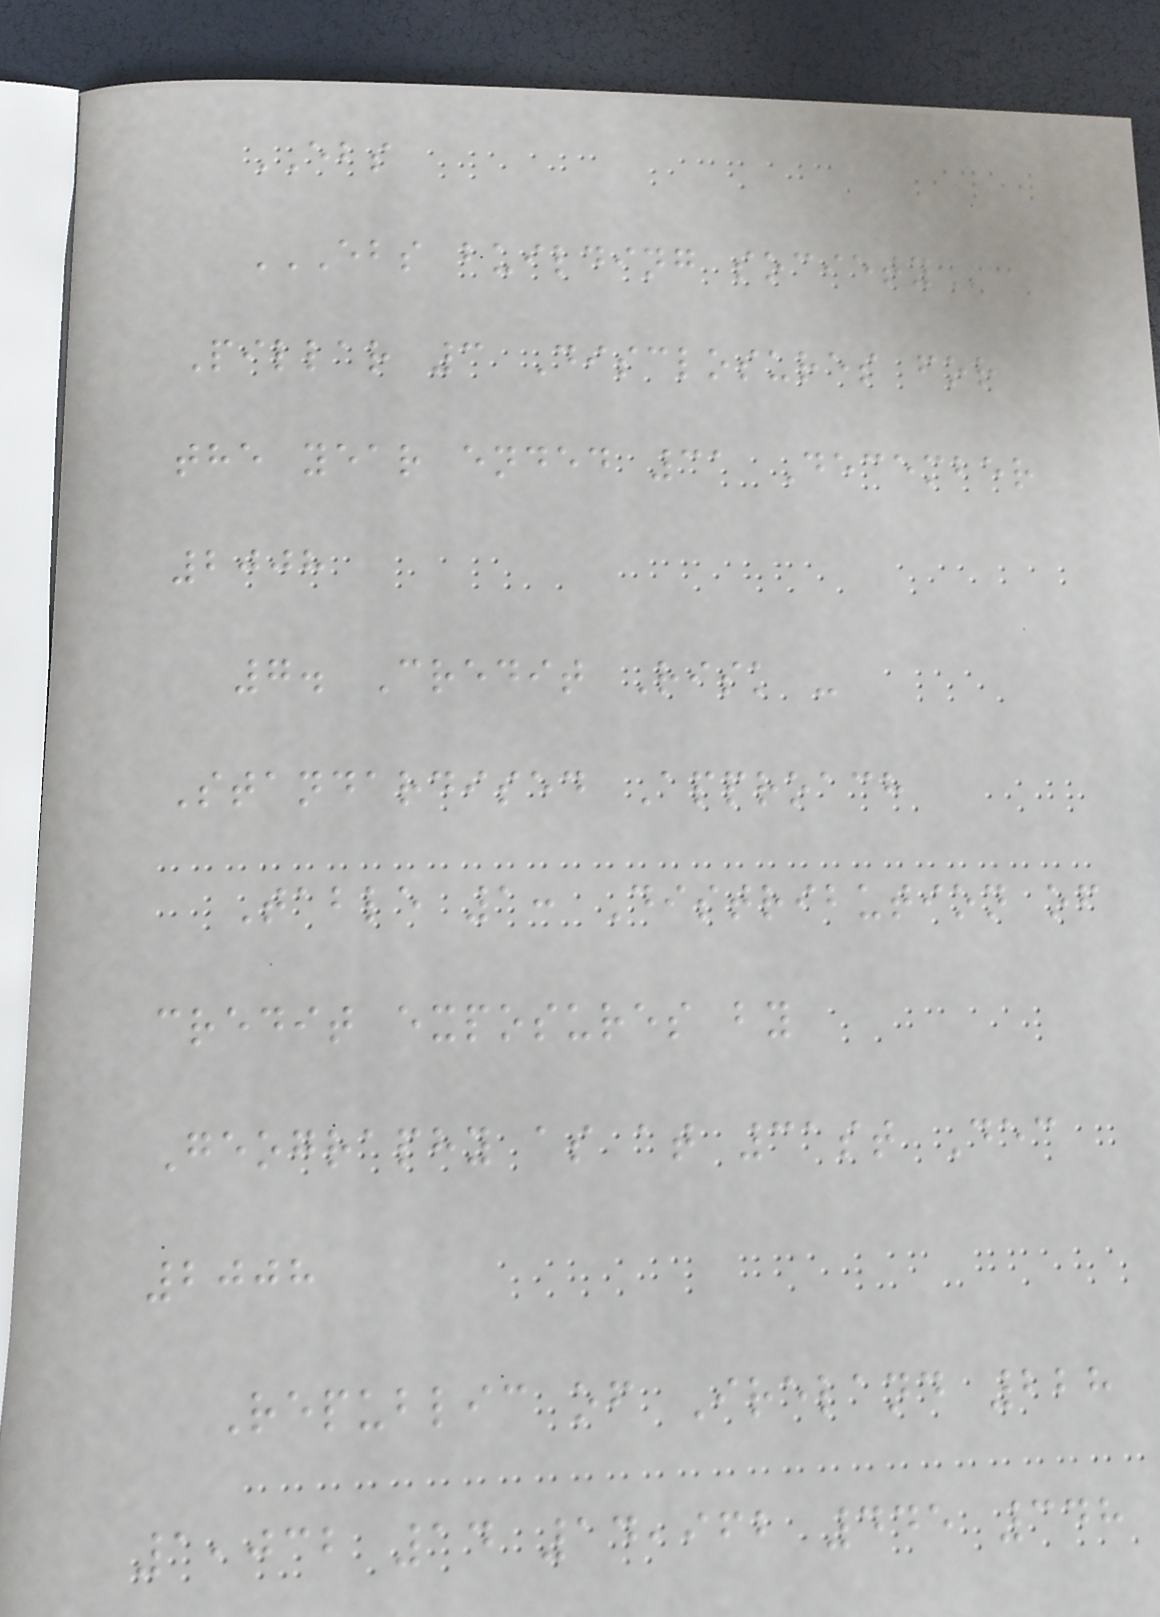EBS
EBS BUILDING SOCIETY
Pillar 3 Disclosures for
the year ended 31 December
2008
7. Credit Risk -
Standardised Approach
Table 1: Distribution of
credit exposures by
Geography as at 31st Dec
2008
Republic of Ireland 228
1,032 14 14,962 445 348
